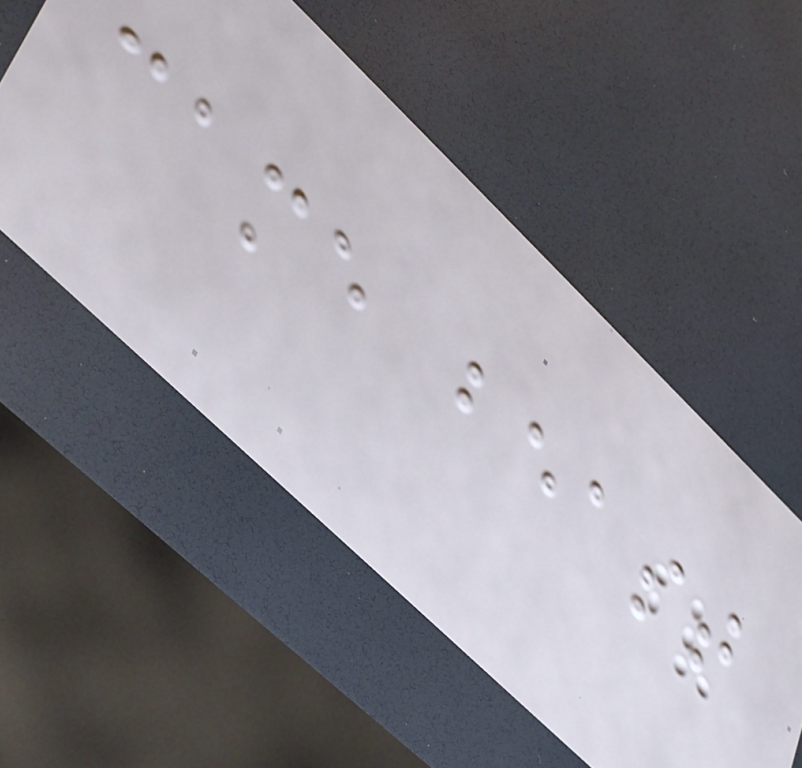came beast
